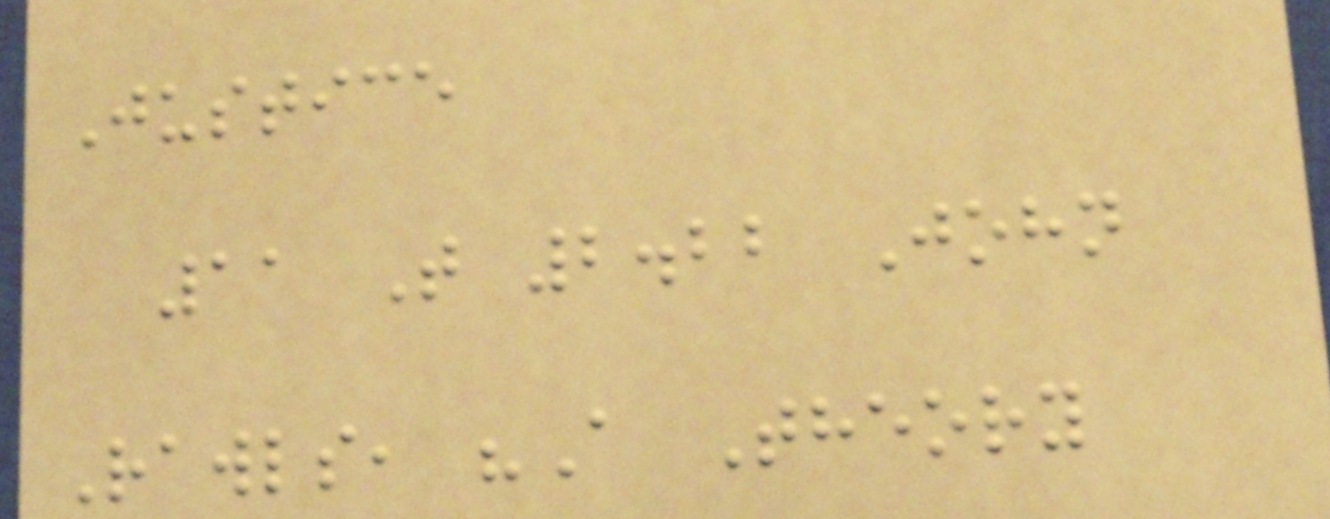Justice
11 T 2.22 John
Rawls, "A Theory
